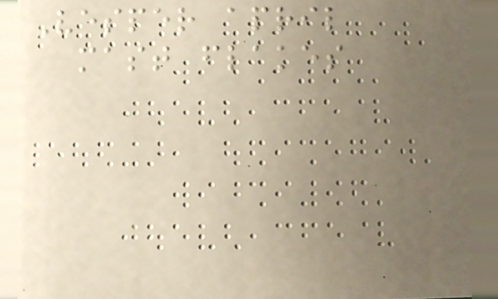Vesper april
mast flakes
